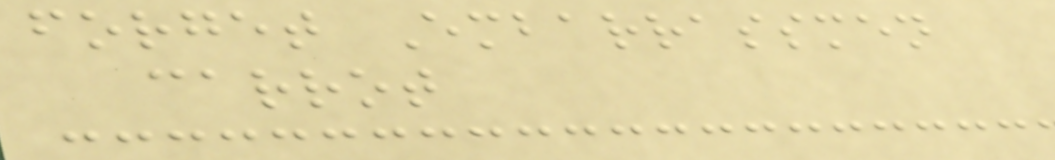forget Embarrassmen
carrot
